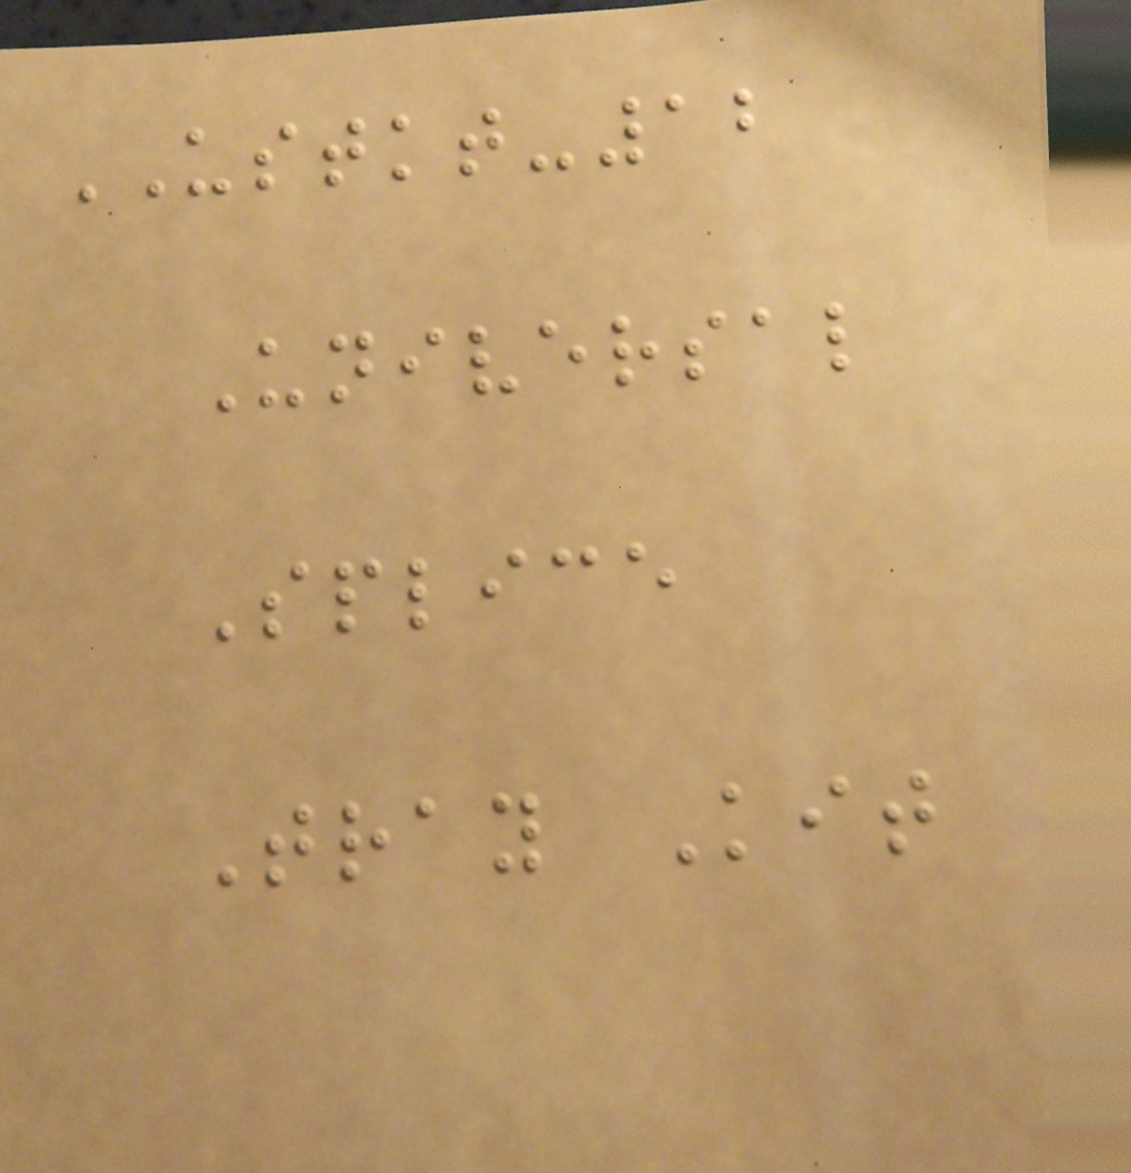USTKT-12
Universal
Splice
Tray Kit
